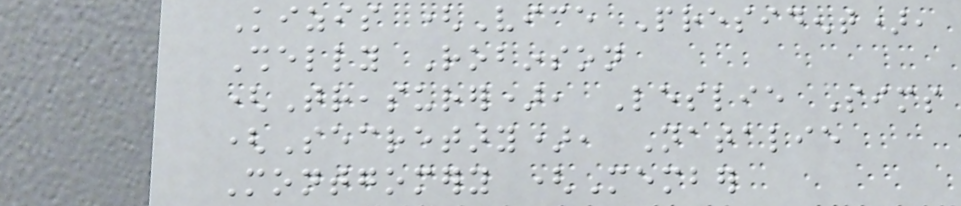Kizis (Vice President),
Shelly Robinson
(Treasurer), Leslie Sims
(Secretary), Natalie
Montgomery (Member
